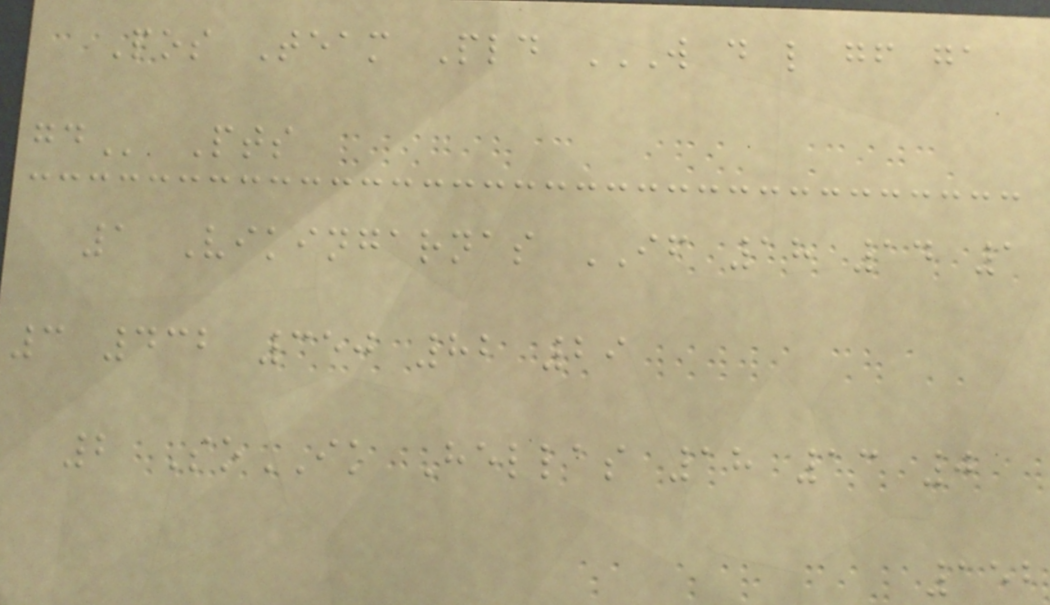Pos Team Pld W D L GF GA
GD Pts
1 Vikingarnas IF 18 14 1
3 432 350 82 29
2 SoIK Hellas 18 13 0
152
